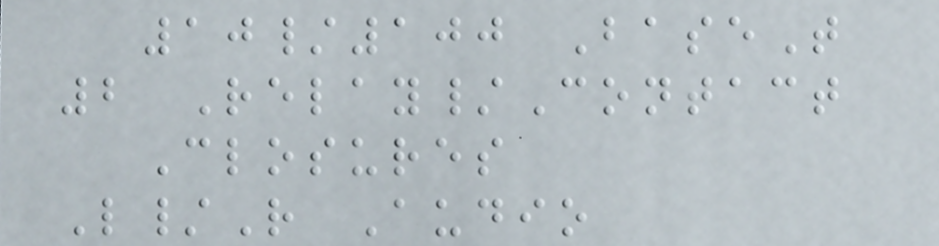10/100 BaseT
2 Relay/Contact
Closures
L/R Audio
